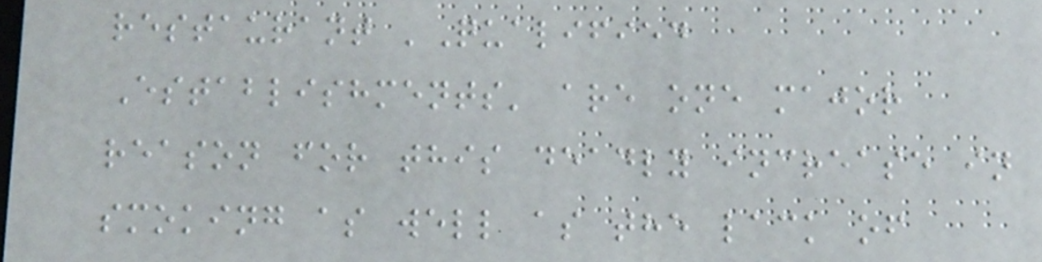restaurant 'Qualified
Establishments' are one major
reason for this deadly increase in
smoking as well as the lack of
